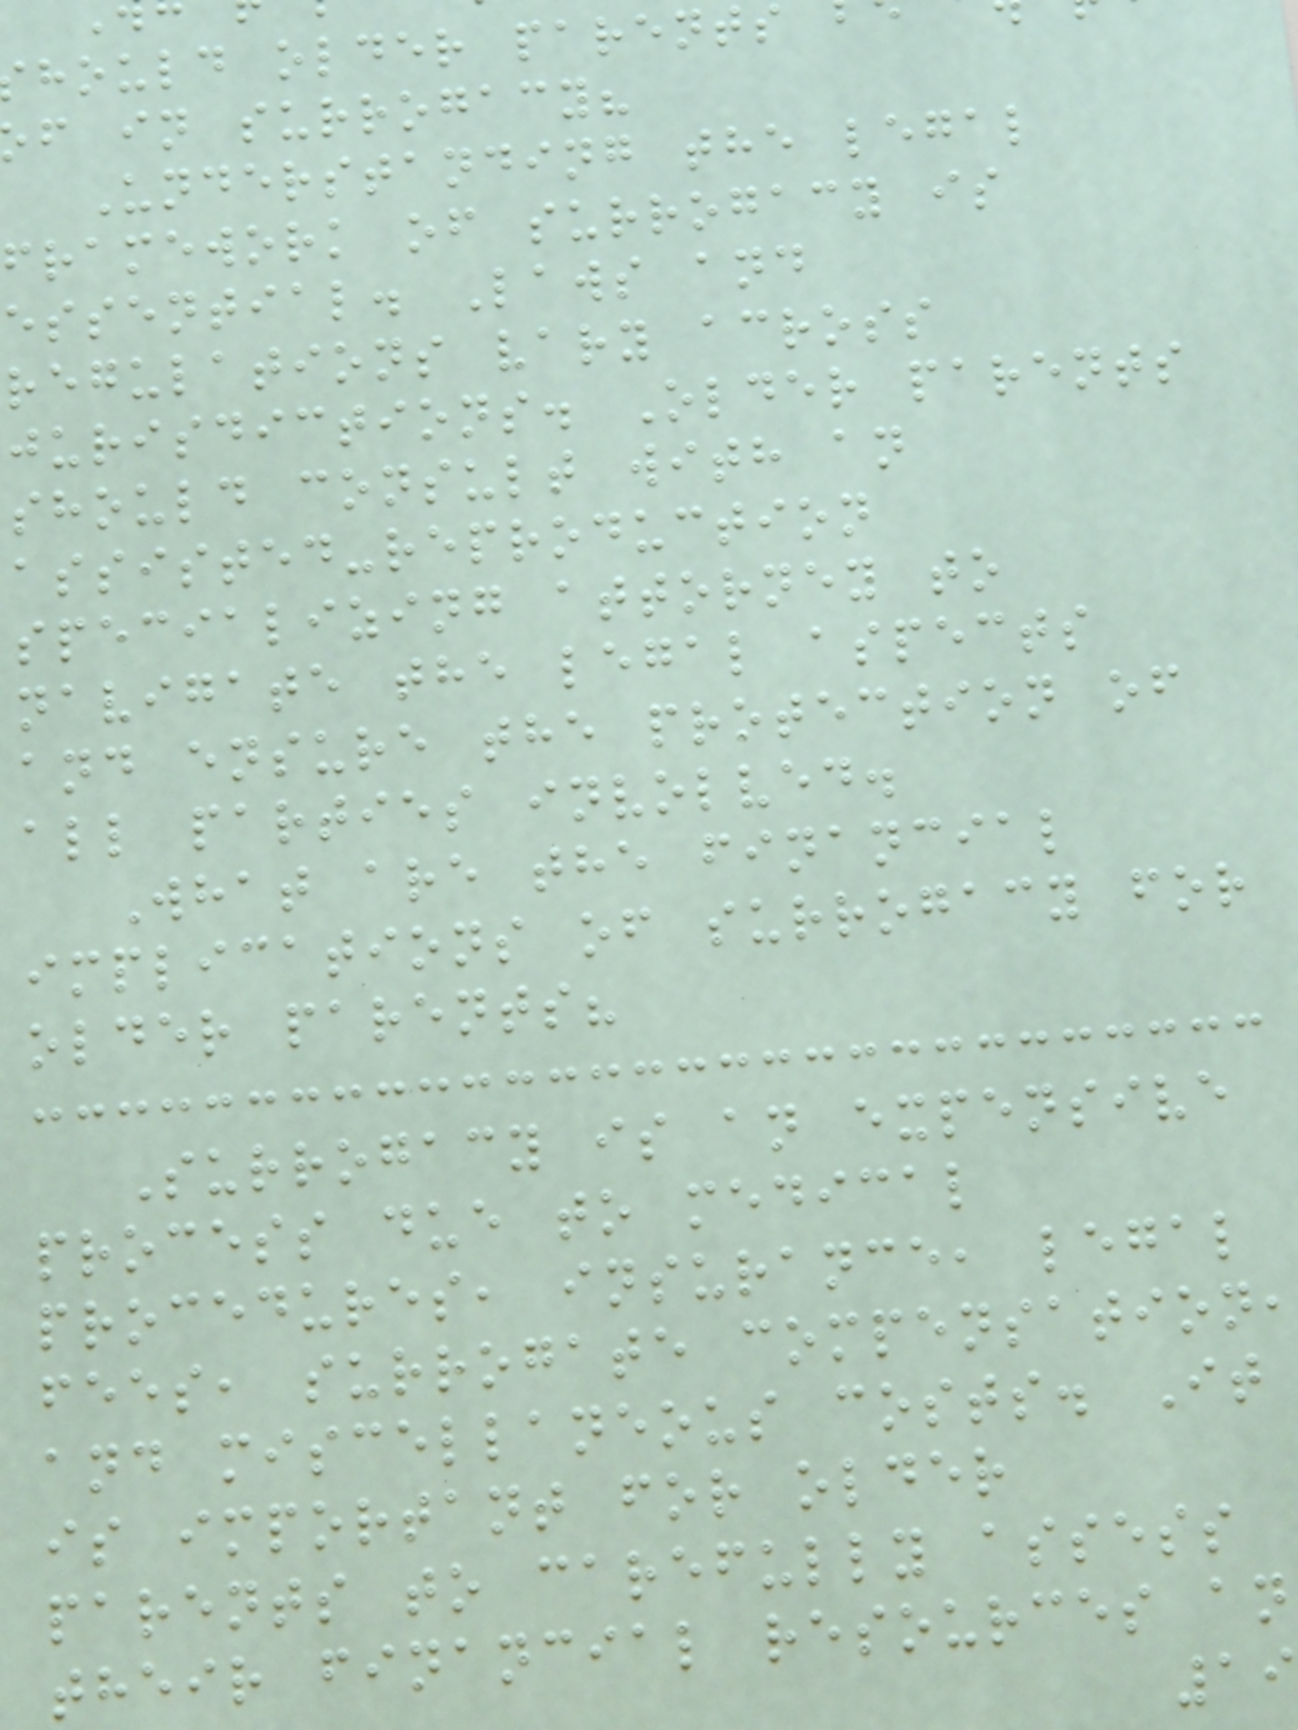hould older parents
f in surrogacy?
Understanding the legal
framework of surrogacy is
essential. Laws and
regulations vary across
jurisdictions. Older parents
should consult with an
assisted-reproduction
specializing attorney to
navigate the legal aspects
and ensure the protection of
all parties involved.
What are the financial
implications of surrogacy for
older parents?
Surrogacy is an expensive
process due to medical
procedures, insurance, legal
fees, surrogate compensation
and miscellaneous costs. It
is important for older
parents to carefully assess
their financial resources an
